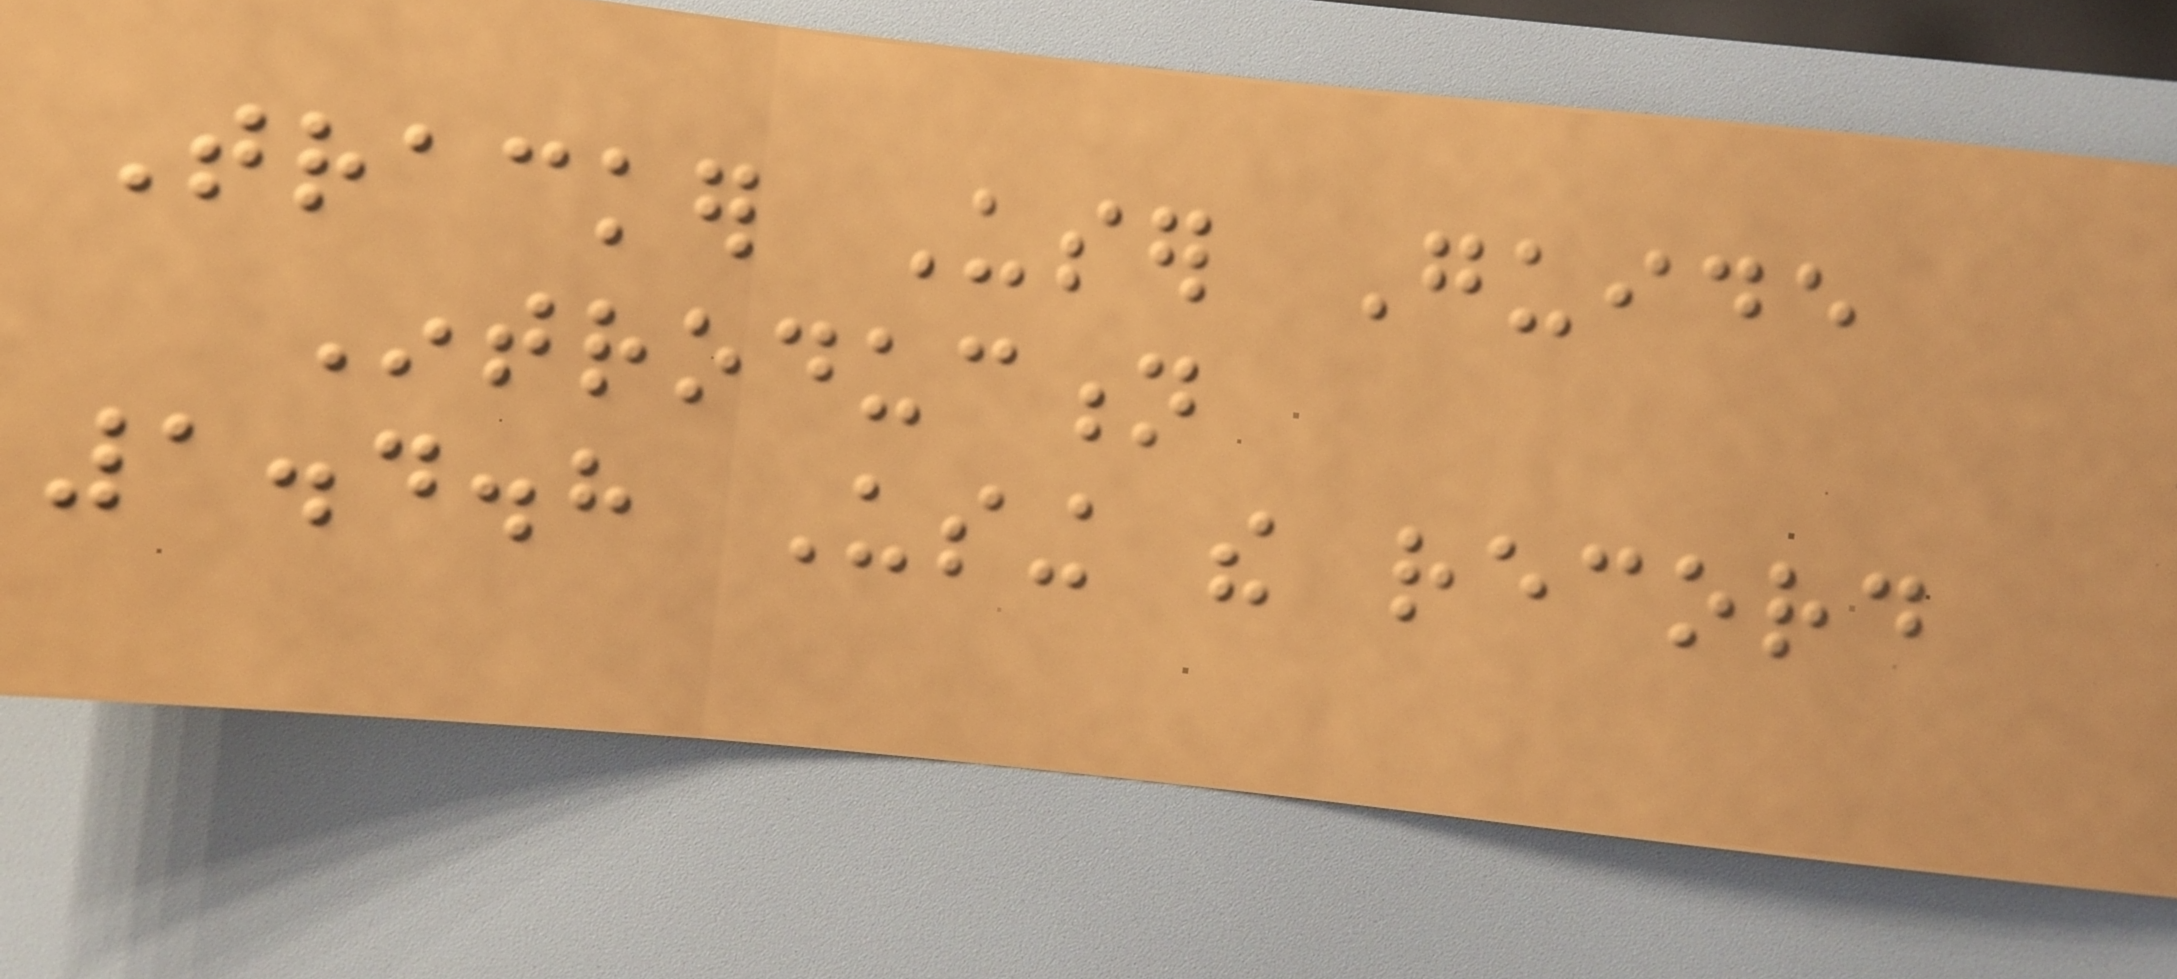Tracker User Guide
Introduction
1.4.8 Using the record
